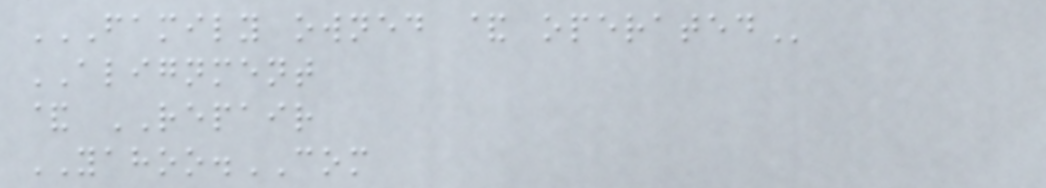FAMILY OWNED & OPERATED
ALIGNMENT
& REPAIR
YAHOO.COM
